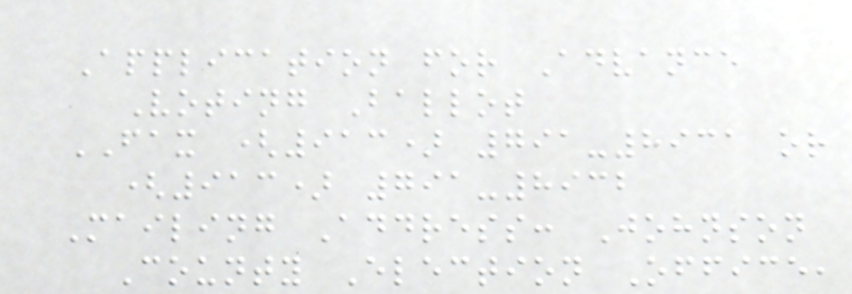Application for Advance
Voting Ballot
FAX (913) 791-8931 or
(913) 791-8932
Mailing Address: Johnson
County Election Office,
